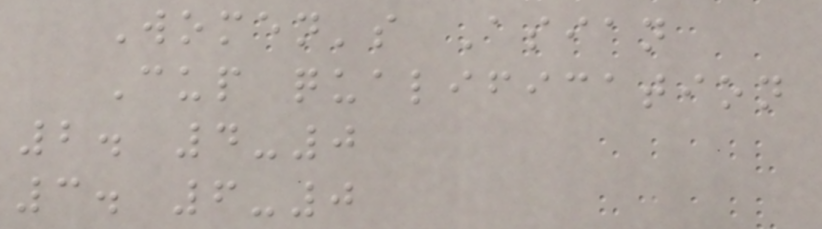Women's Asian
Cup qualification
2. 4-0
3. 6-0
